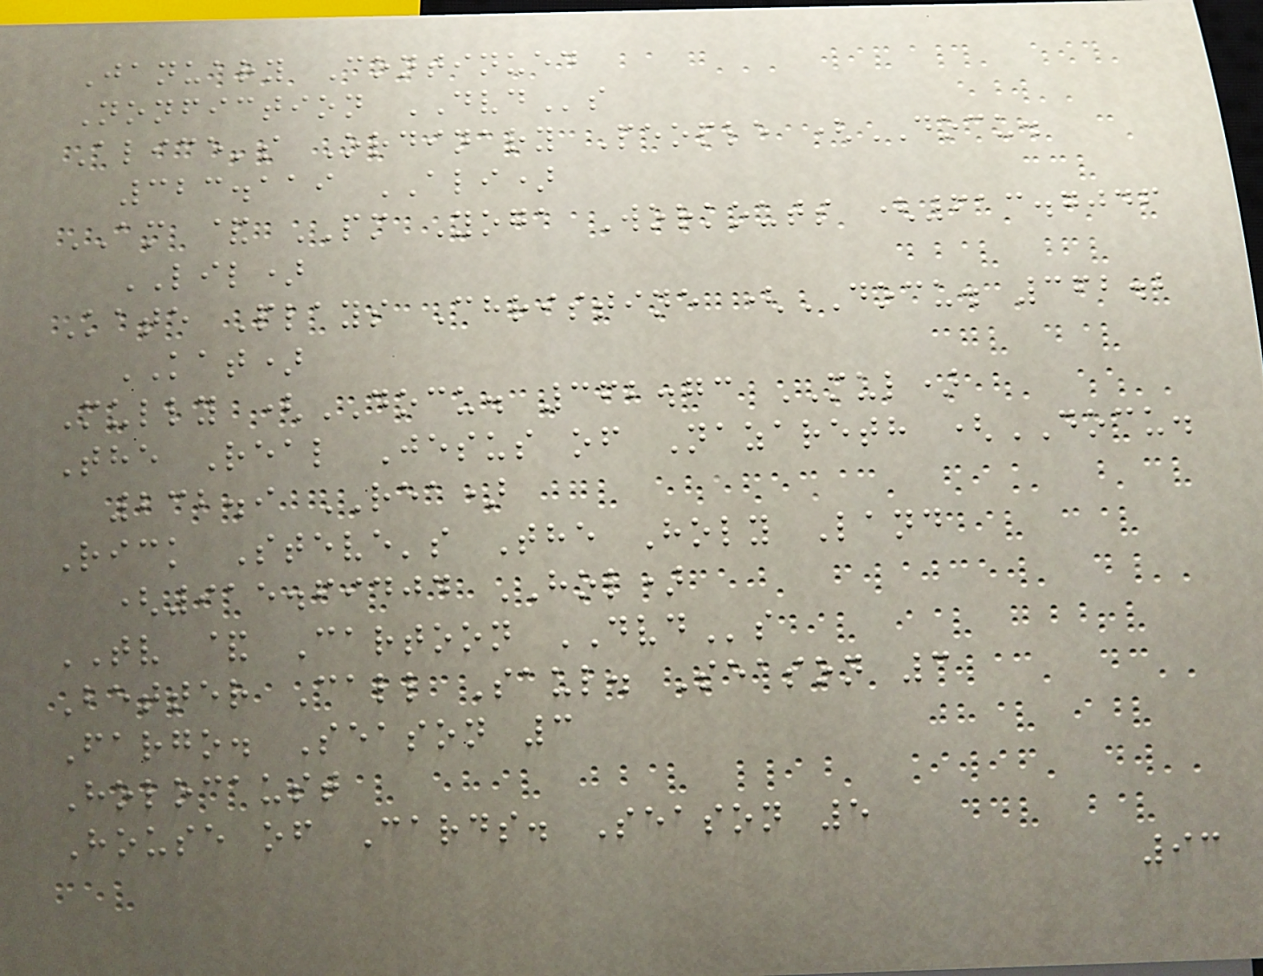January Continued
Nonfiction DVDs
Alice's Ordinary People (DOCU.
323.119 ALI)
AM & PM Yoga Workouts (613.7046
LIL)
Kate Plays Christine (DOCU. 362.2
KAT)
Mully (DOCU. 362.73 MUL)
The Real Jesus of Nazareth (DOCU.
232.9 REA)
Rick Steve's The Holy Land
(915.69404 HOL)
TV & Cartoon DVDs
Better Call Saul. Season 3
Fargo. Season 3
Holocaust
House of Cards. Season 5
93
